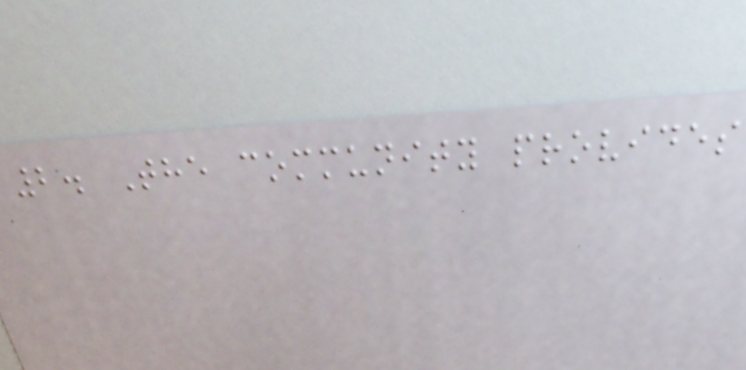2. The community provides
